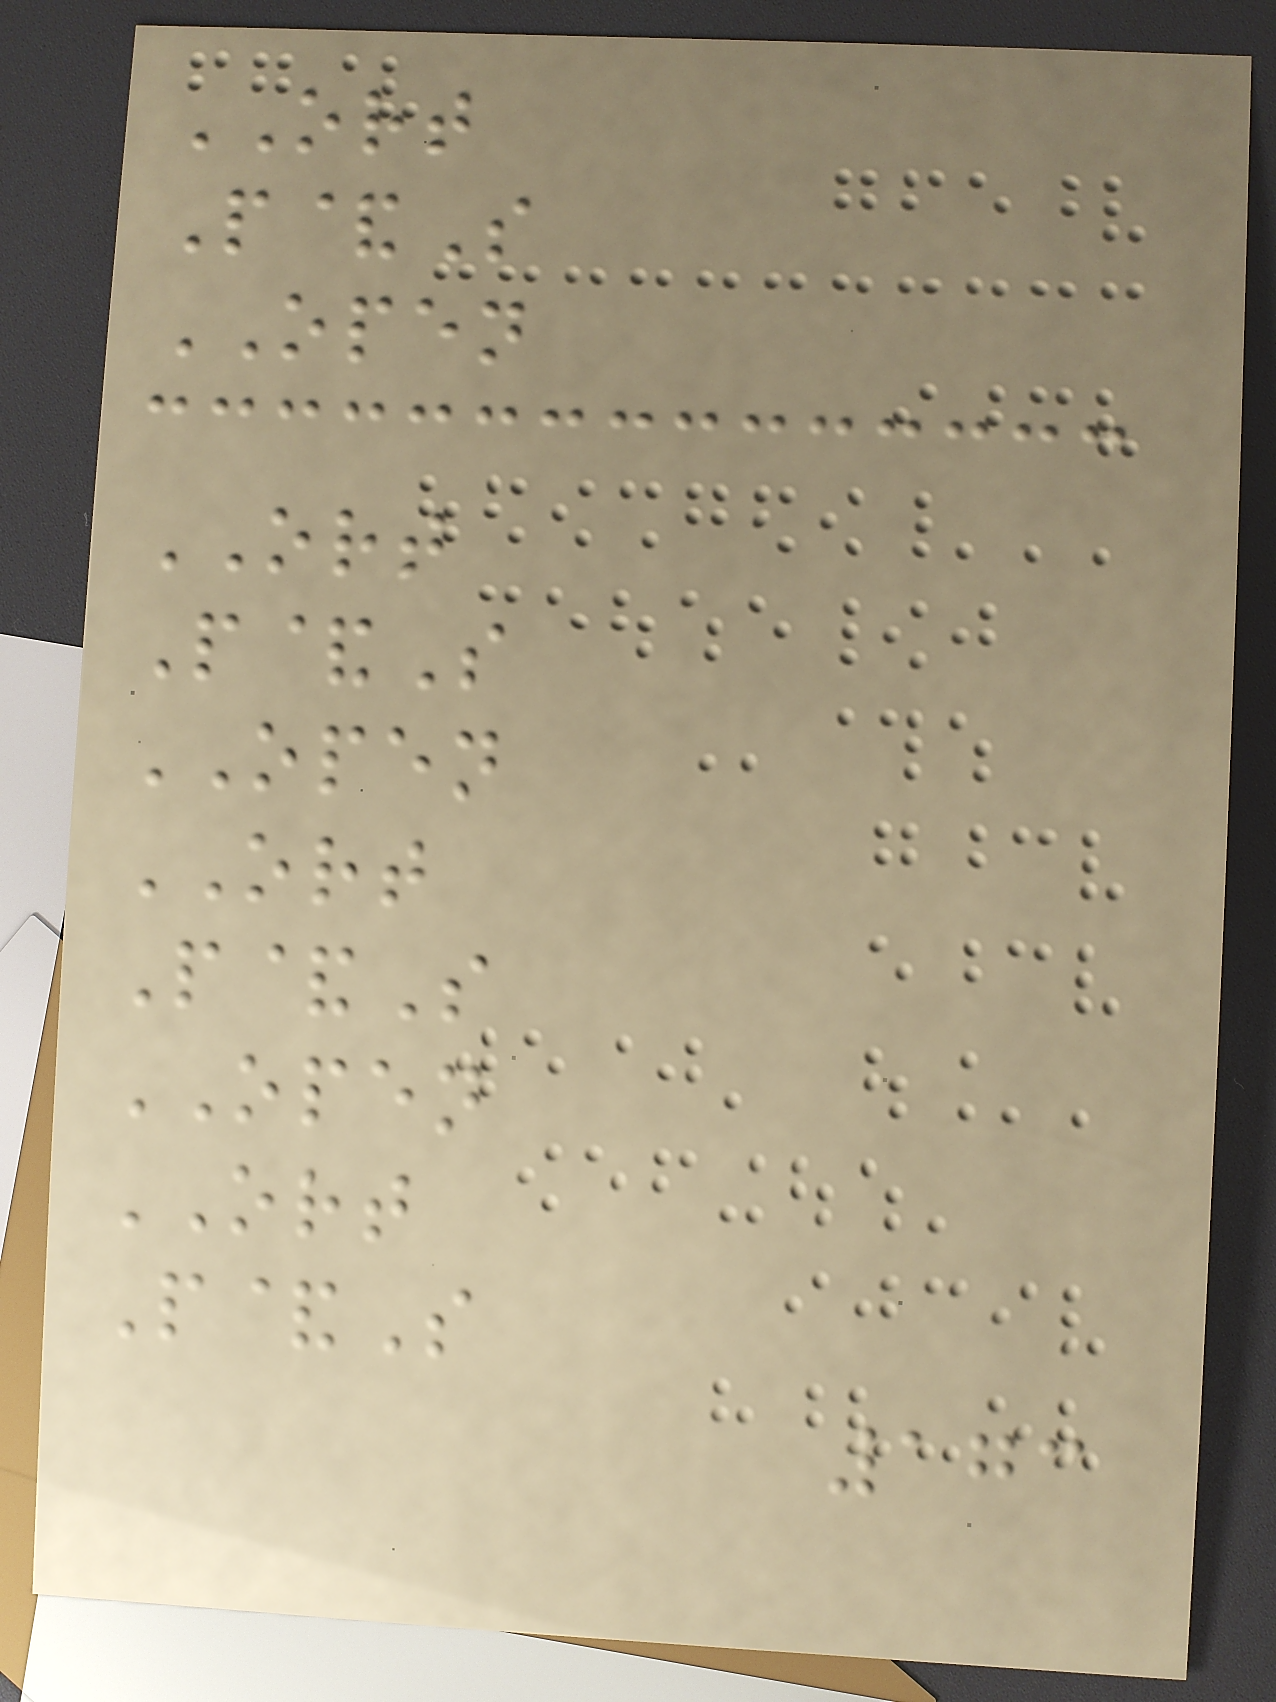ORT
P&S
OPEN
ORT
P&S
OPEN
ORT
P&S
OPEN
ORT
P&S
173
